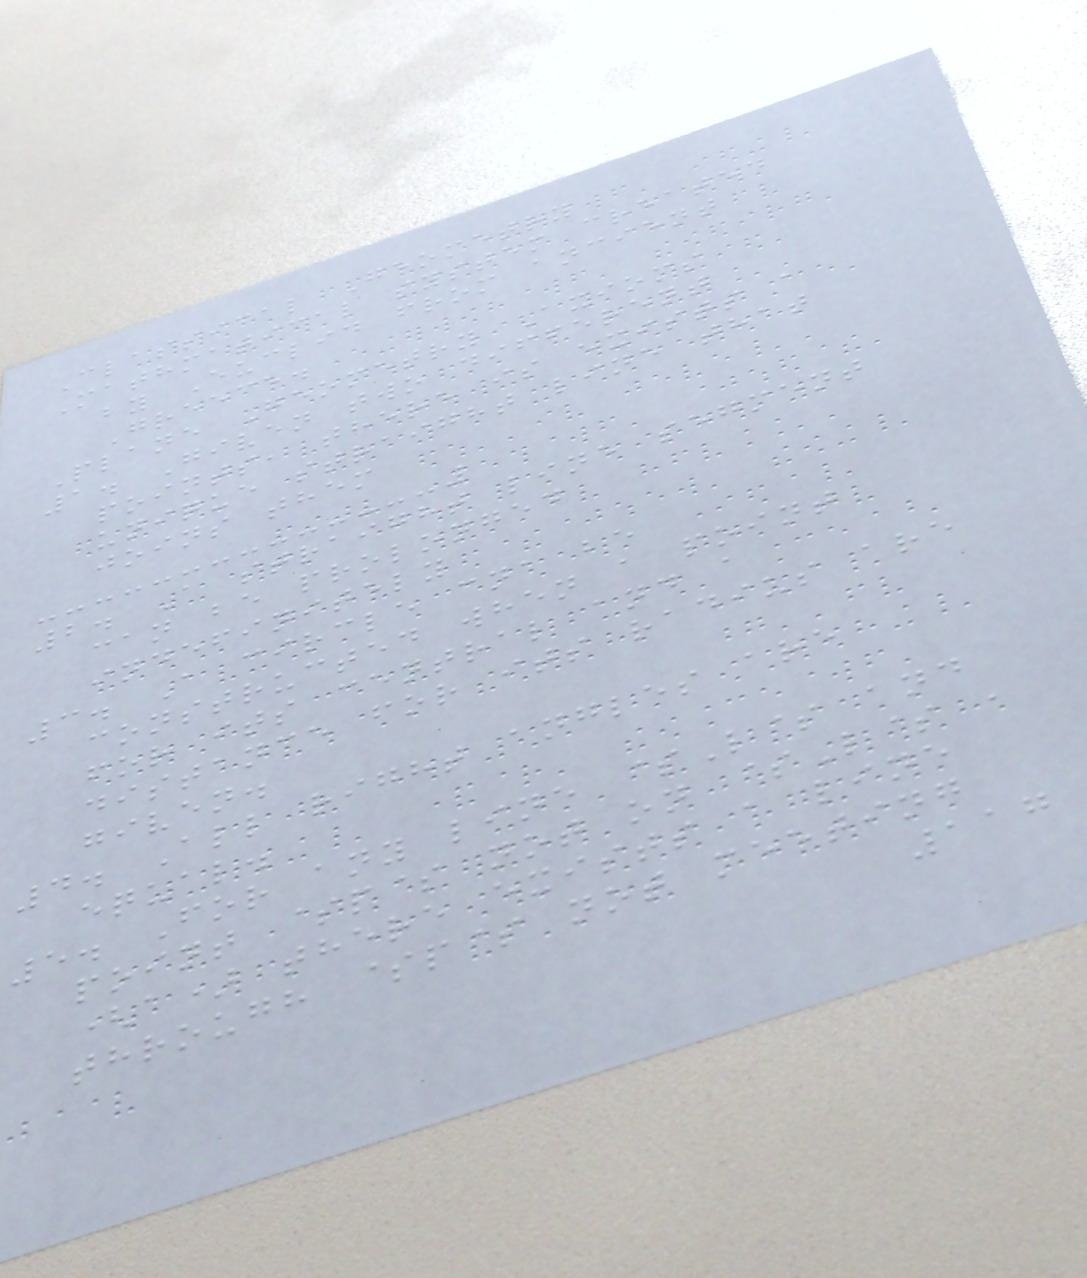Classical Geometry
Mathmatical system created
by Euclid from ancient
Greece.
Plane Geometry Axioms
1. Given two different
points, there is exists a
unique straight line that
joins them
2. A straight line segment
can be prolonged
indefinitely
3. A circle cna be
constructed when a point
for its central and a
distance for its radius are
given.
4. All right angles are
equal.
5. For any line $L$ and
point $p$ not on $L$ ,
(a) there exists a line
through $p$ not meeting
117
